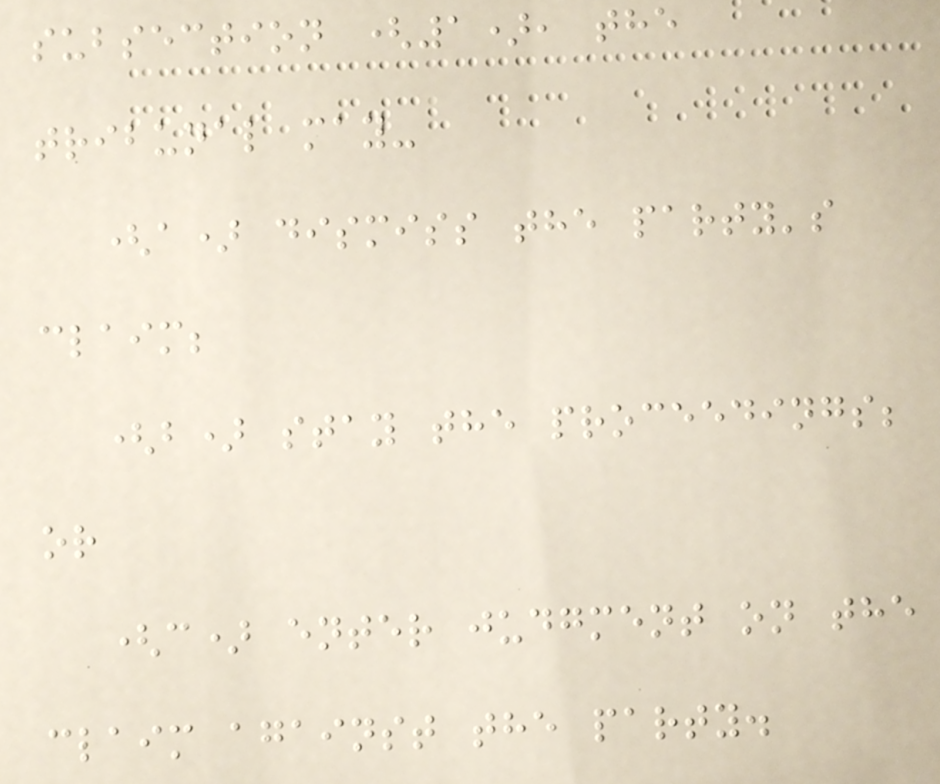subsection (1), the
tribunal may-
(a) dismiss the party's
claim;
(b) stay the proceedings;
or
(c) enter judgment on the
claim against the party.
